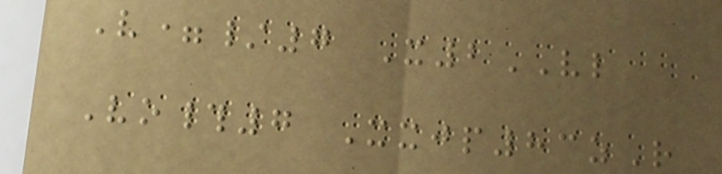V=/7 X2VL
Vo#7 Xxjp83zR
